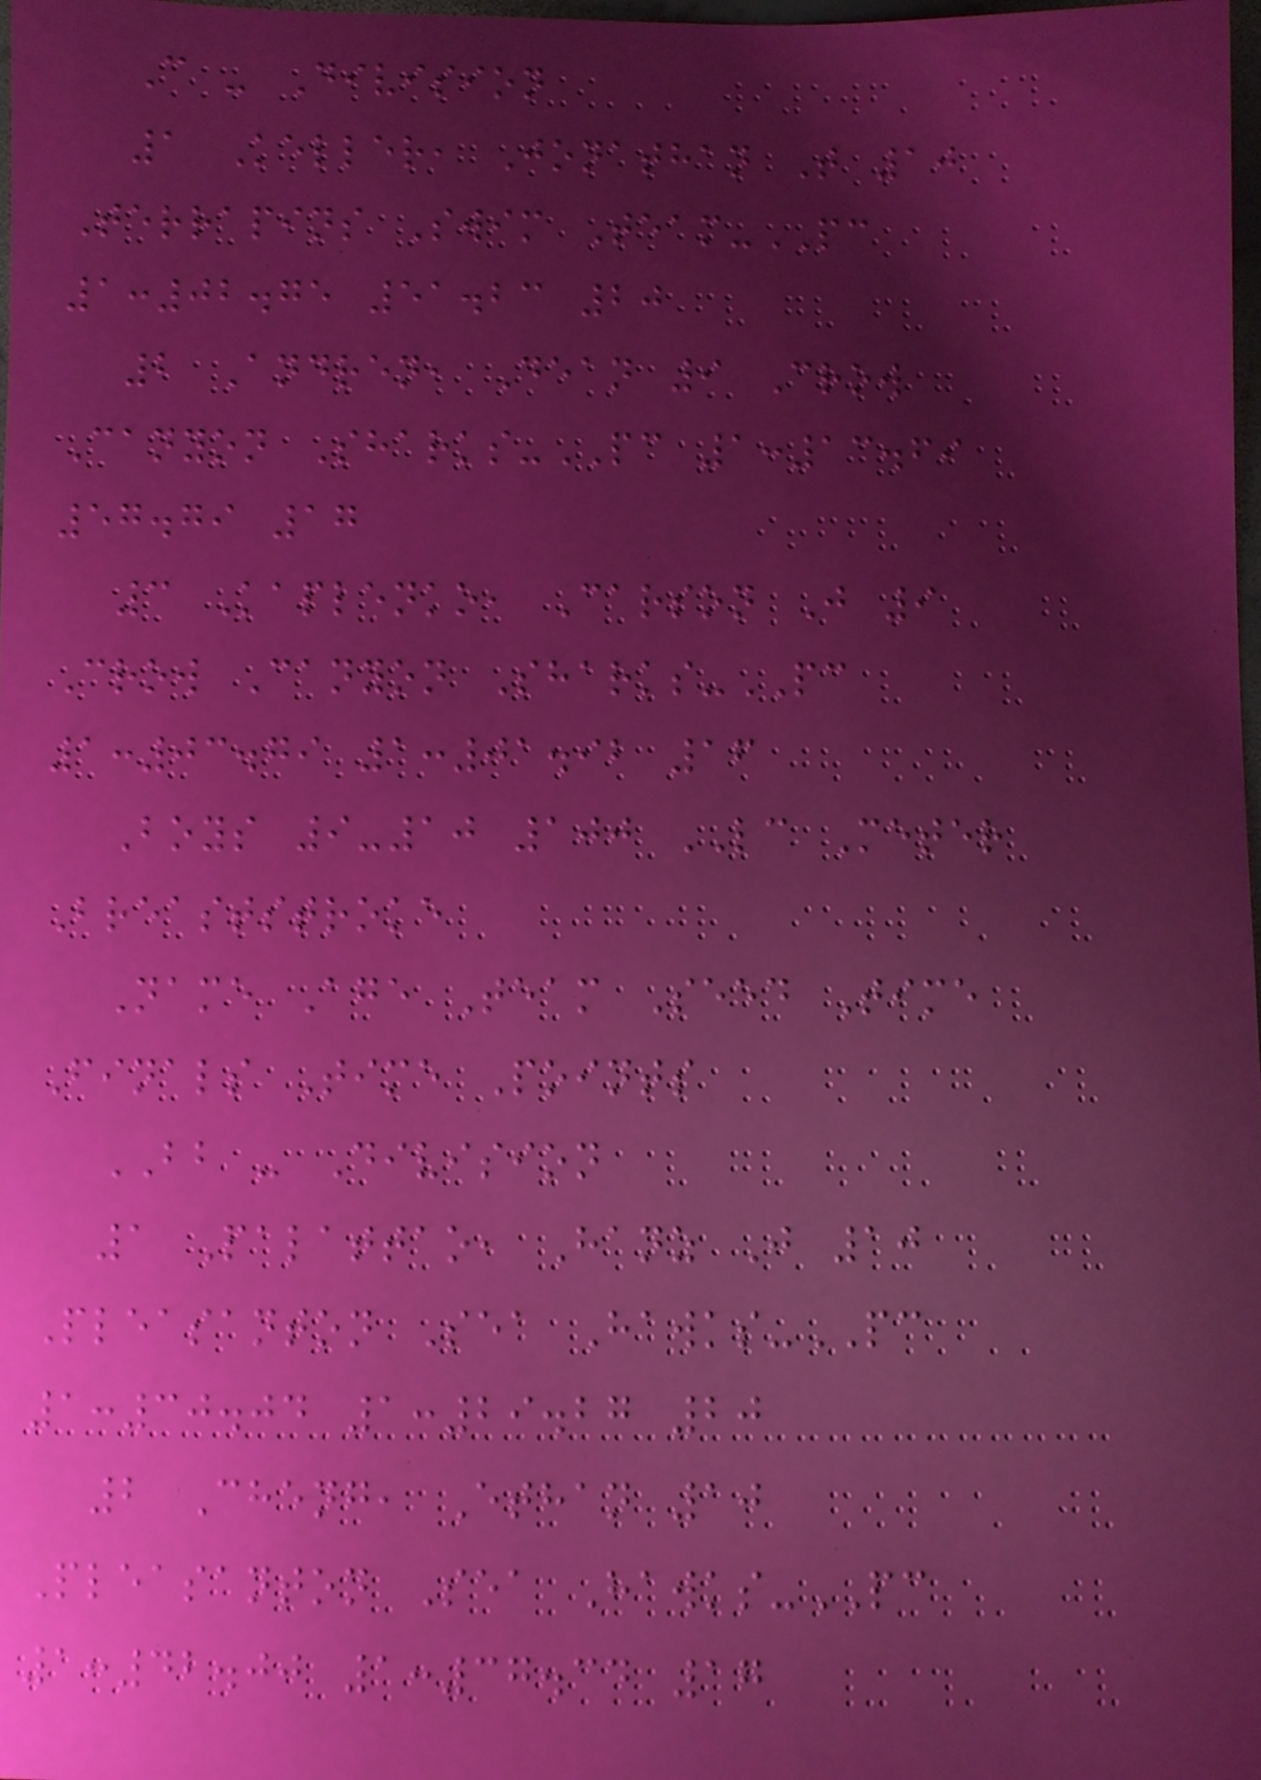C - Division
1 Keller, Jonathan T 10
Terrapins Swim Team-PC
1:02.75 51.23 20
2 Andren, Dean 9 Crow
Canyon Sharks-PC 1:13.69
57.79 17
3 Kaplenko, Carson J 9
Crow Canyon Sharks-PC
1:03.79 1:01.92 16
Boys 9-10 100 LC Meter
Breaststroke
Name Age Team Seed Time
Finals Time Points
BB - Division
1 Palattao, Hanz J 10
Pleasanton Sea Hawks-PC
1:30.04 1:29.27 20
2 Cheng, Ethan 10
Pleasanton Sea Hawks-PC
1:42.00 1:37.34 17
